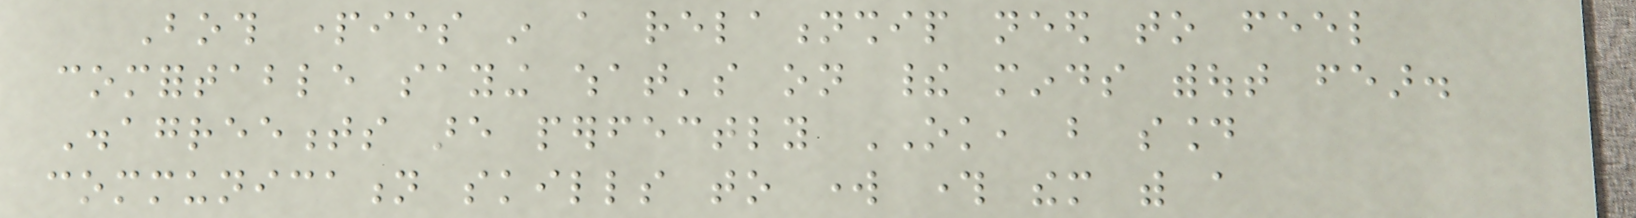Both parties in a relationship need to feel
comfortable saying what's on their minds without fear.
Disagreements are perfectly OK, but sound
communication skills to work through them with a
